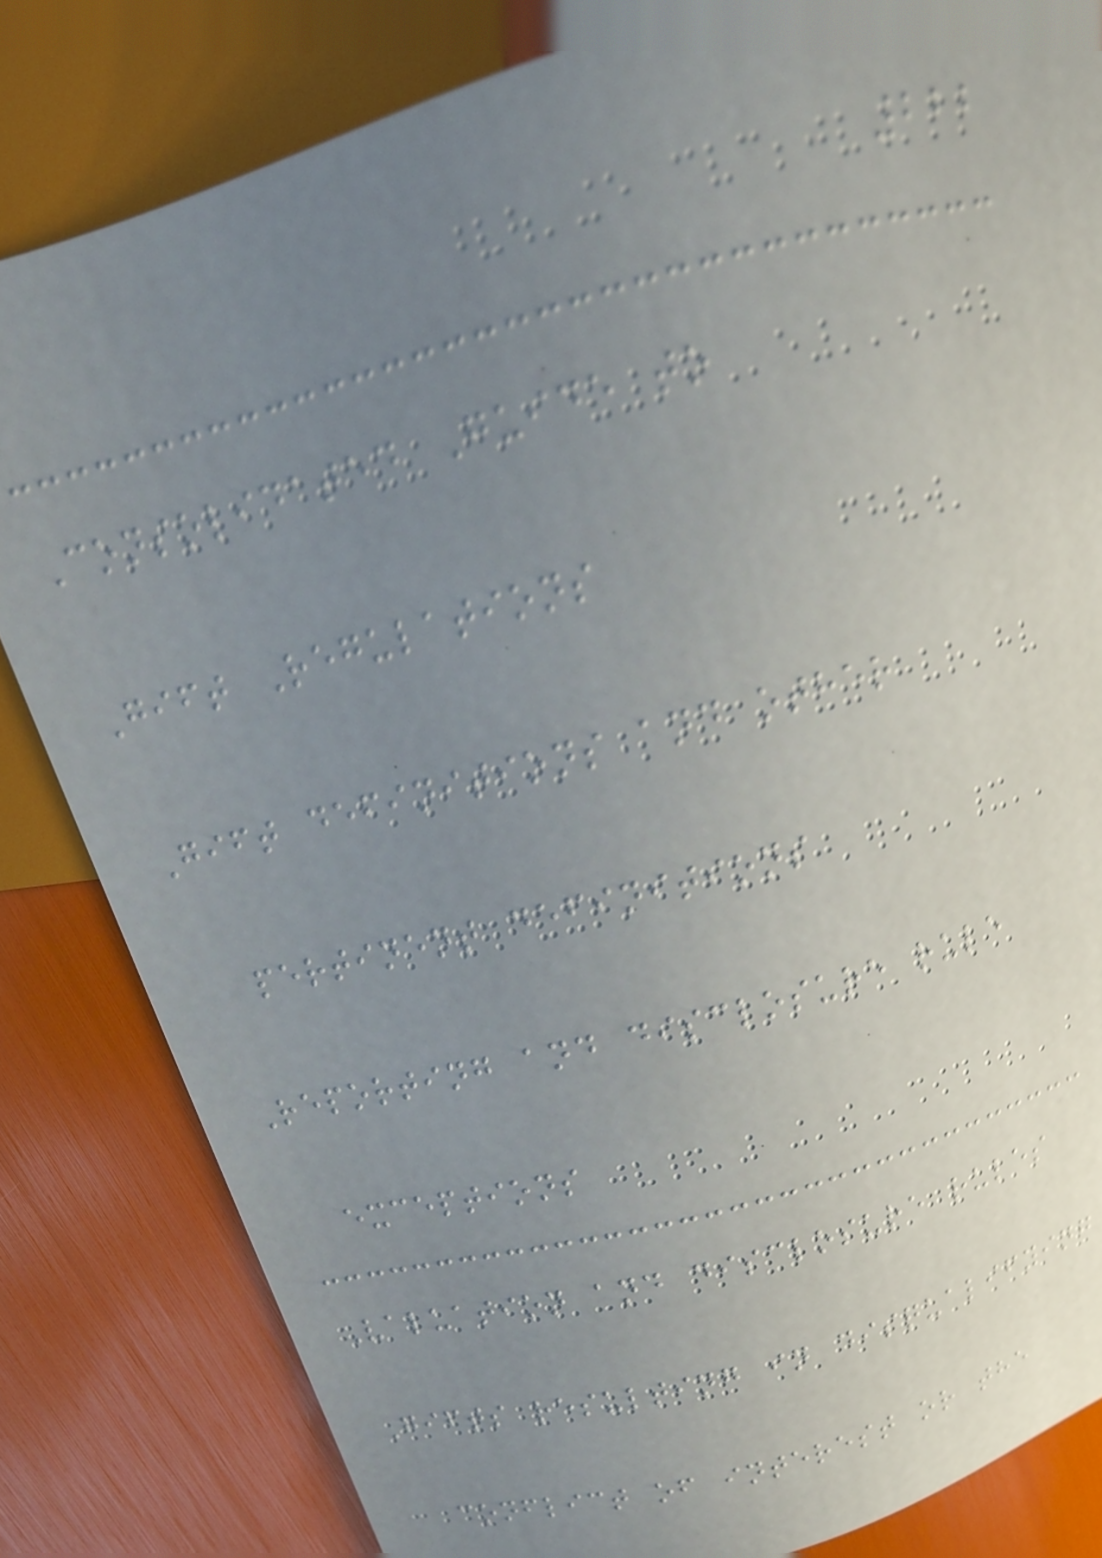222
Consolidated Guide to
Gift Regulations
Gift definitions and other
pertinent definitions
Reporting and disclosure rule
exceptions
Valuation and disclosure rules
Gifts resulting in disqualifying
conflict of interest or the
